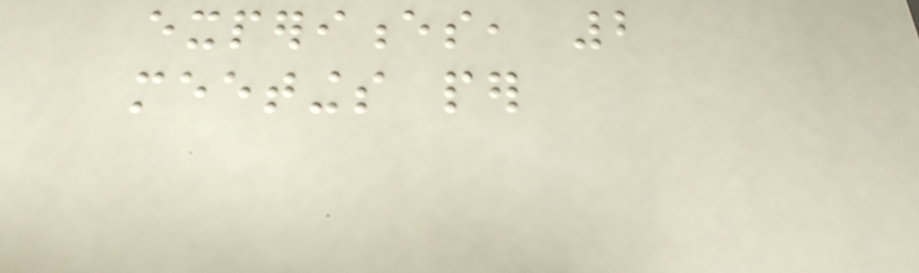experiences, 2
meetings per
